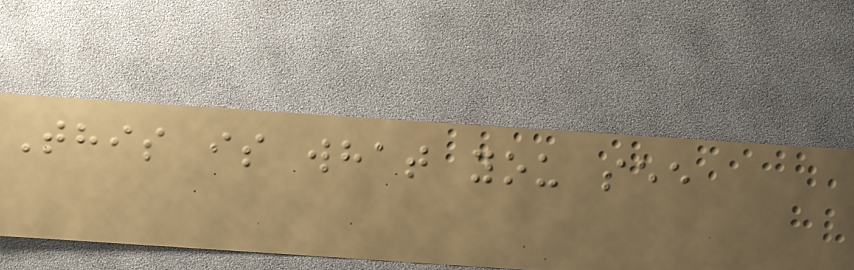This is what you see
